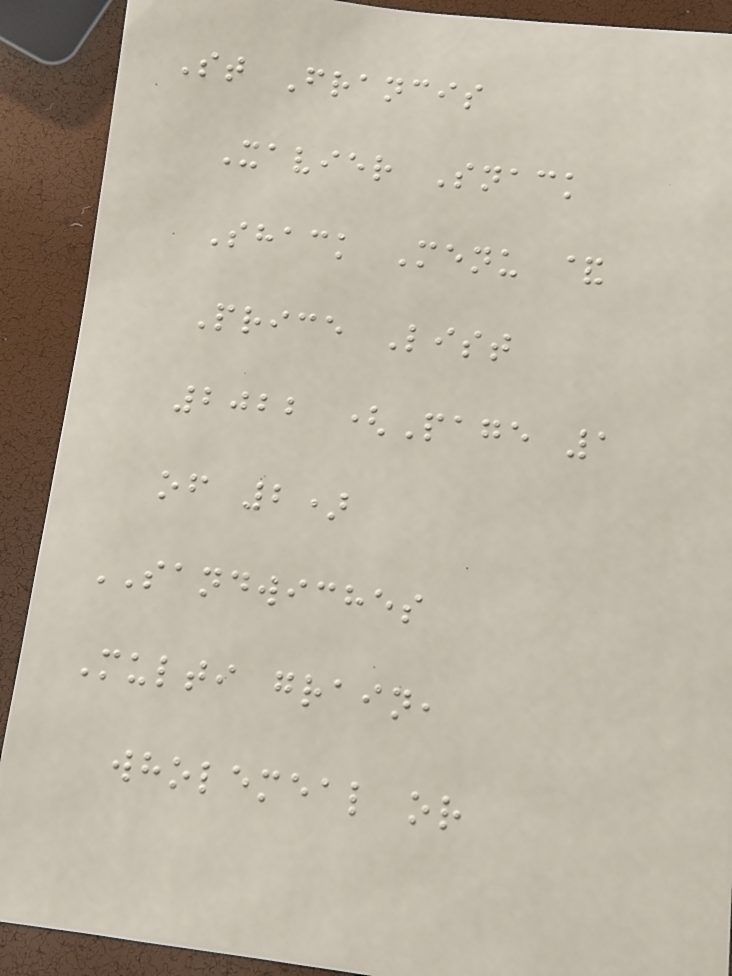St Francis
Xavier Snack
Shack Menu &
Price List
2022 (Page 1
of 2)
SANDWICHES
Multi grain,
wholemeal or
